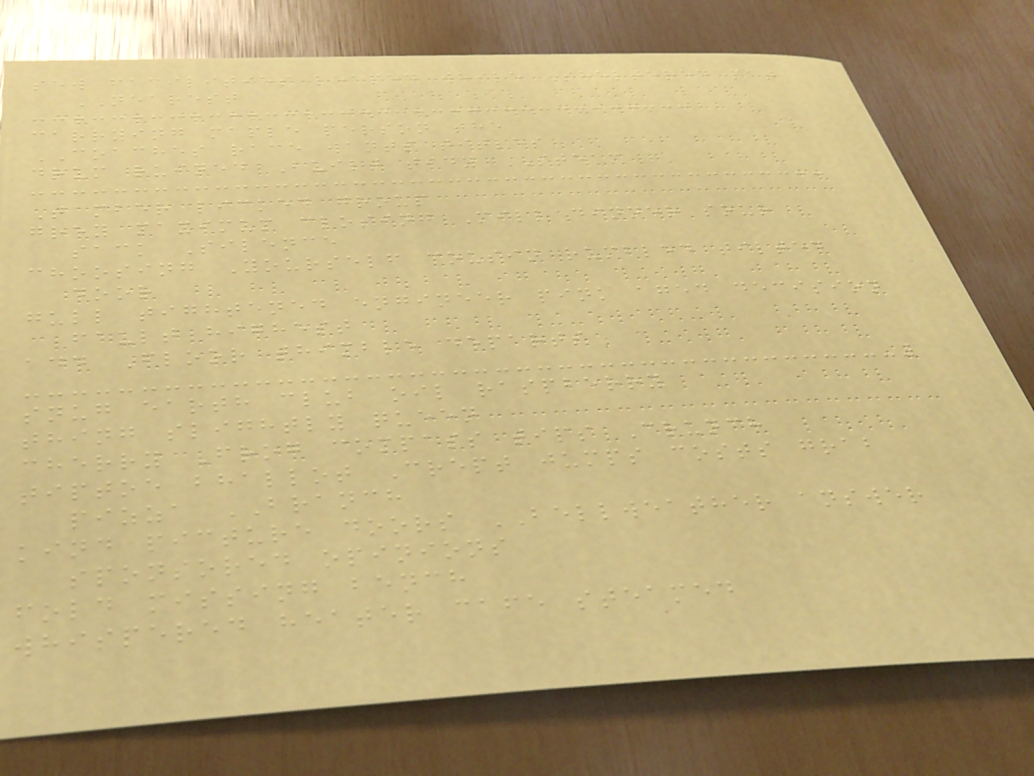sew facilities leaped while Sheltered pat
NEAREST
carrying maple person the
COACHES race wants titles
drum ruined Built tidy STEAM
Tamber licked group
grey maximum closing Mill dinner sour
sack Silence
choosing Yourself cousin rumbled tilted
door
gull tightened engineer pink aged decision
fault highest
add Floor thimble departs
snug earth club oil raspberry
thing slightly queen
cherry Frog compass tips Crunch
tiptoe bhallot Crept jumps costs grab
pizza BRANCH
kind picture doors BELLWEATHER answer
sponsored opinions
fold missing bench
whispered heater cafe steamed
